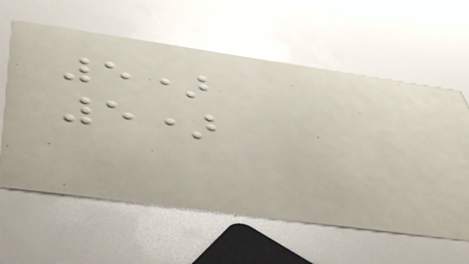5)
5)
